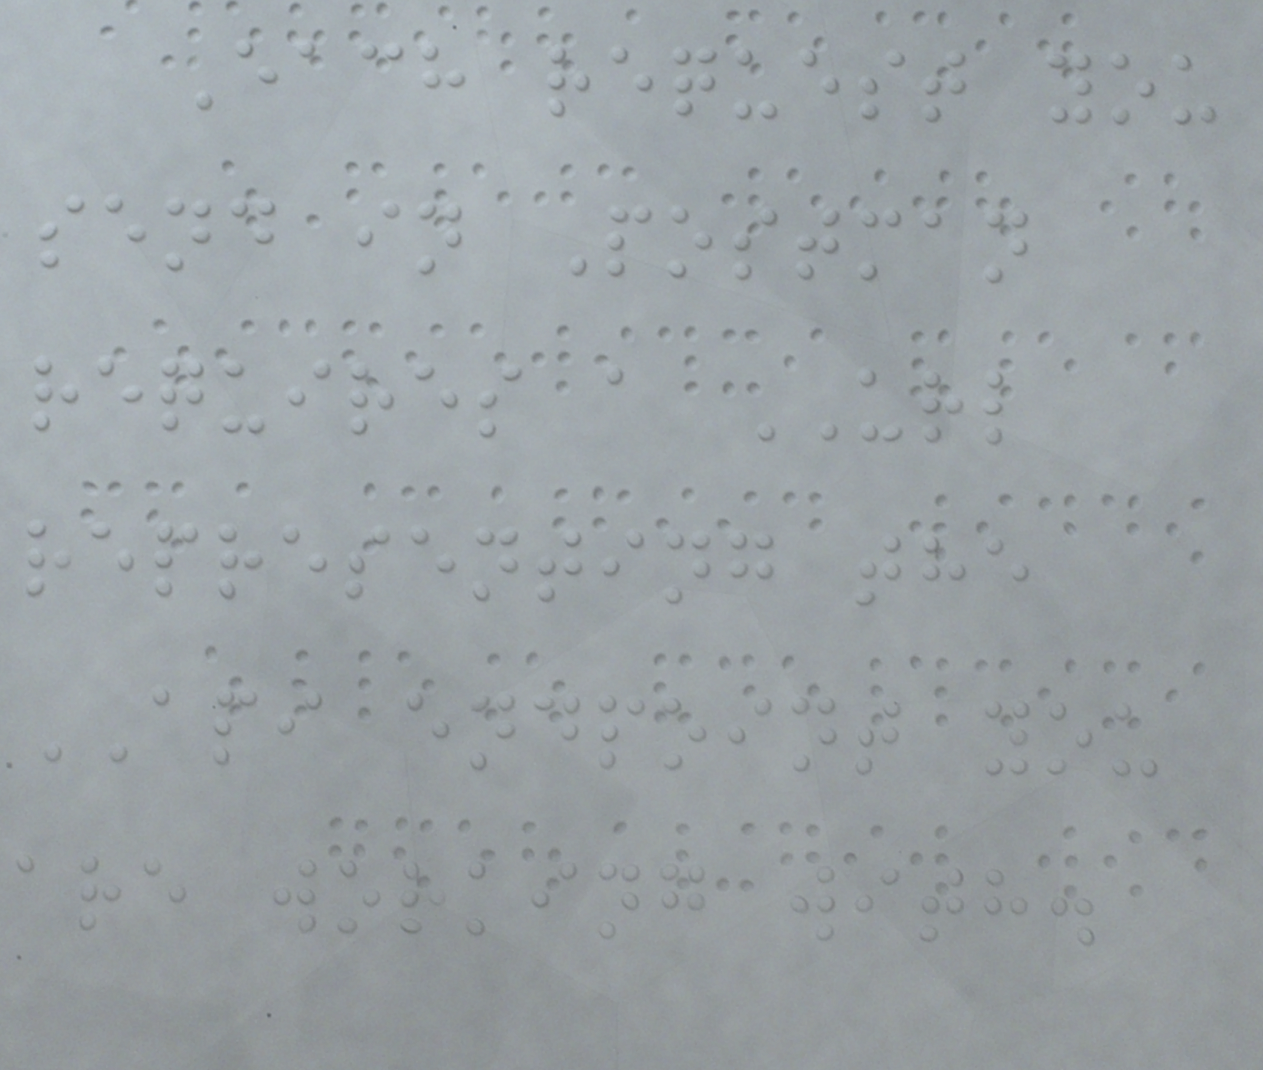Each request you
send in Postman
requires a URL
representing the
API endpoint you
are working with.
